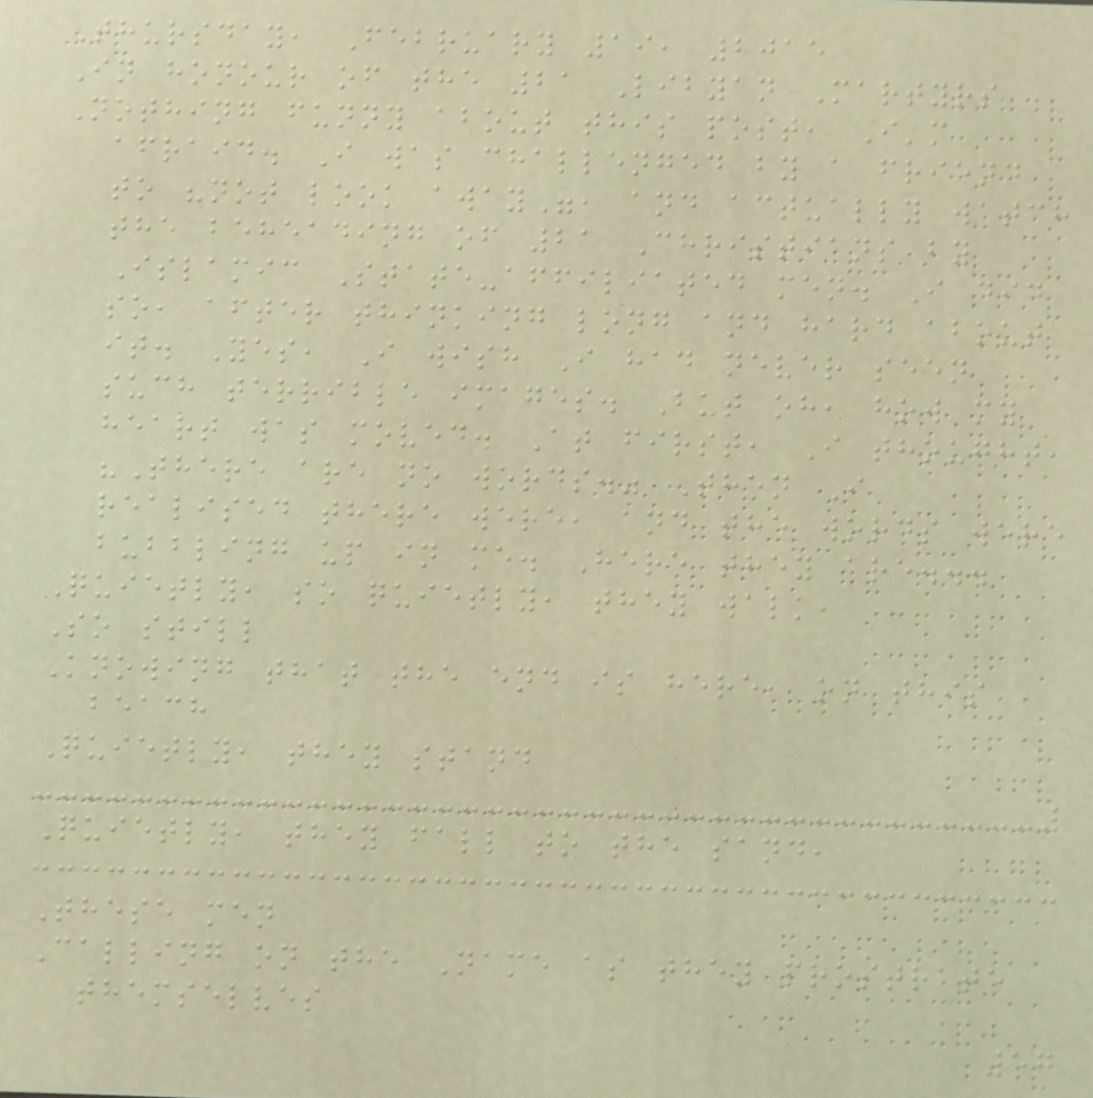Thursday, February 19, 2015
In honour of the 21 Libyan Martyrs
Nothing funny about this post, I'm
afraid. I was challenged by a friend
to "not look away", and actually watch
the beheading of 21 Christians by
Islamic State-affiliated men. I did
so, after thinking long and hard about
it. Yes, I wish I had never seen
such terrible images. But oh, how my
heart was moved. At first, I thought,
"There are no words." Then I
realised there were, and the words were
bubbling up in me. Here they are...
Quietly, so quietly, they walk,
So still
Knowing that the end is here, on this
beach
Quietly, they stand
Quietly, they fall to the sand,
These men
Calling on the Name as they prostrate
themselves
57
